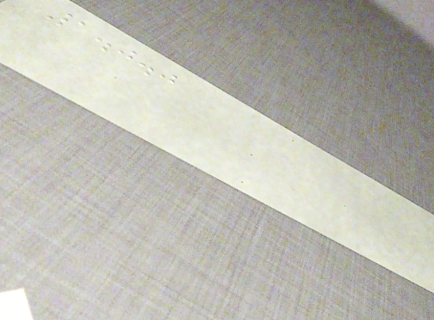1.0.0
